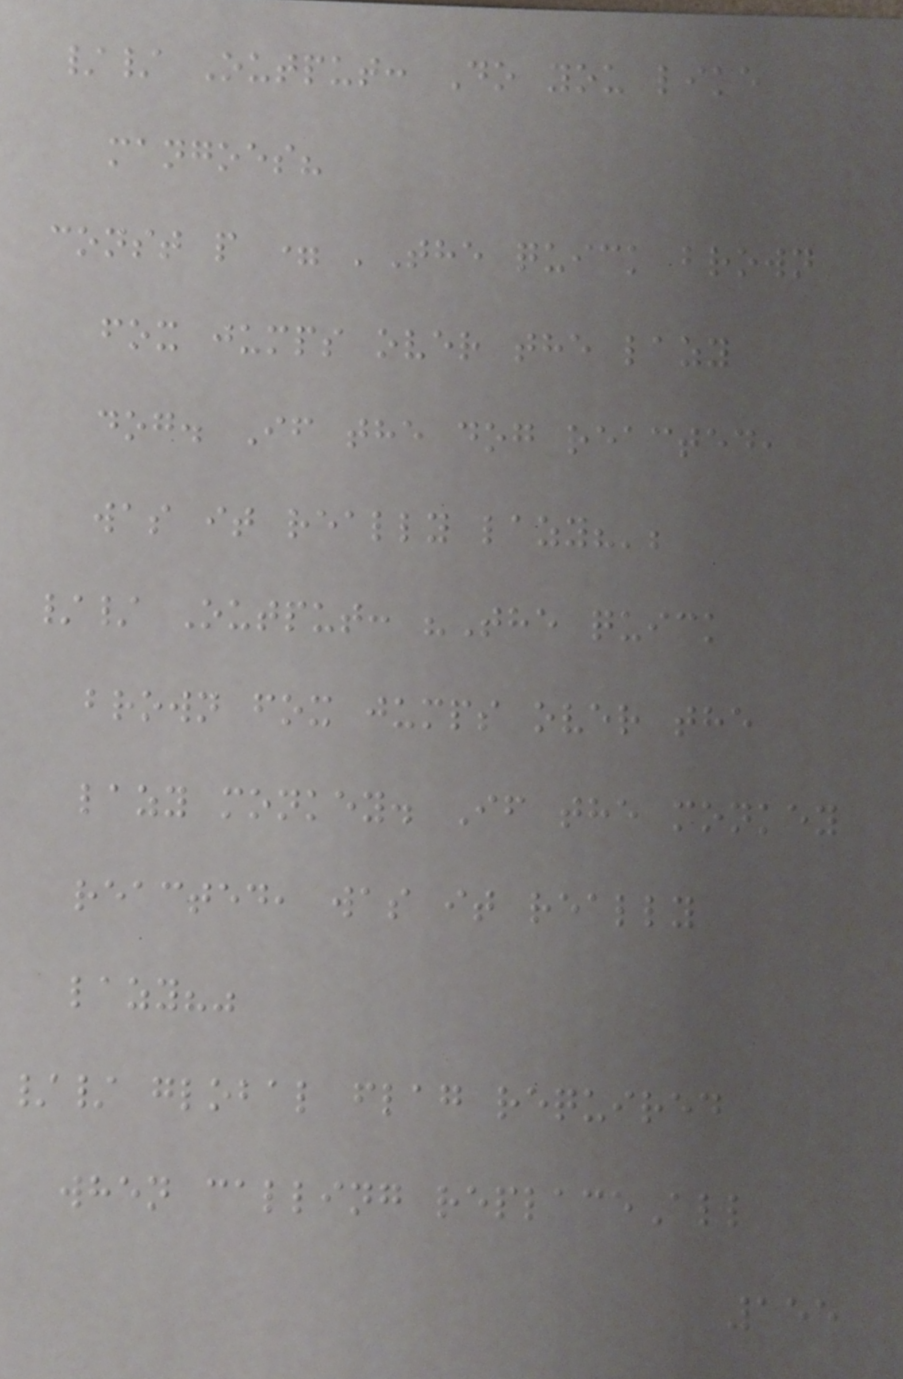// Output: Do you like
mangoes?
const p = 'The quick brown
fox jumps over the lazy
dog. If the dog reacted,
was it really lazy?';
// Output: "The quick
brown fox jumps over the
lazy monkey. If the monkey
reacted, was it really
lazy?"
// global flag required
when calling replaceAll
155
